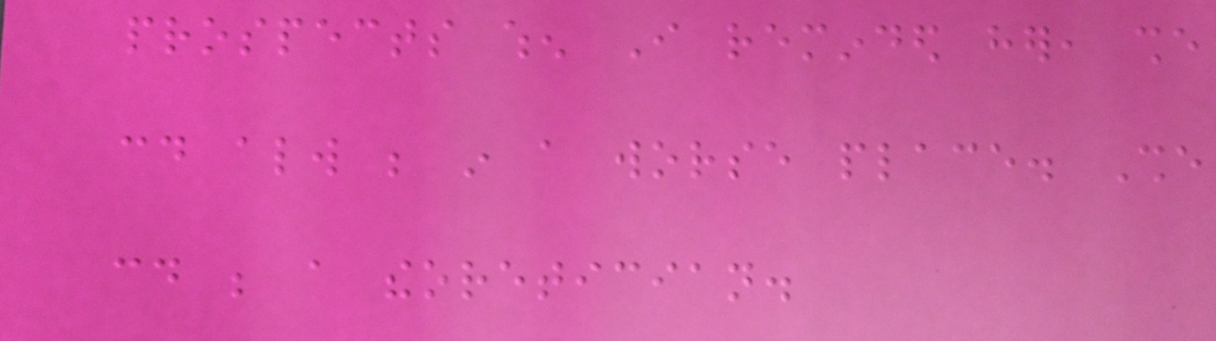prospects when I reminded her, she
could always be in a worse place. She
could be a theoretician.
